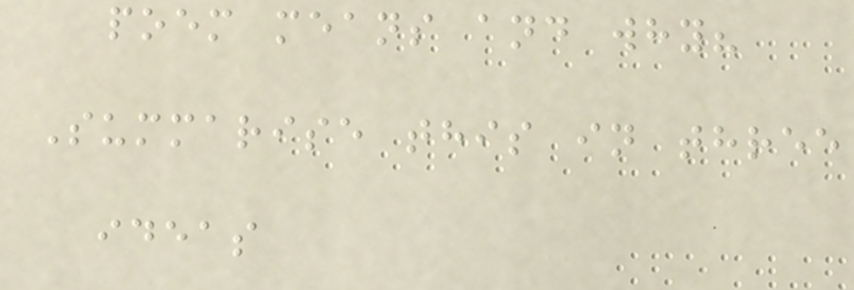poem means and why?
Summarise this in three
ideas
